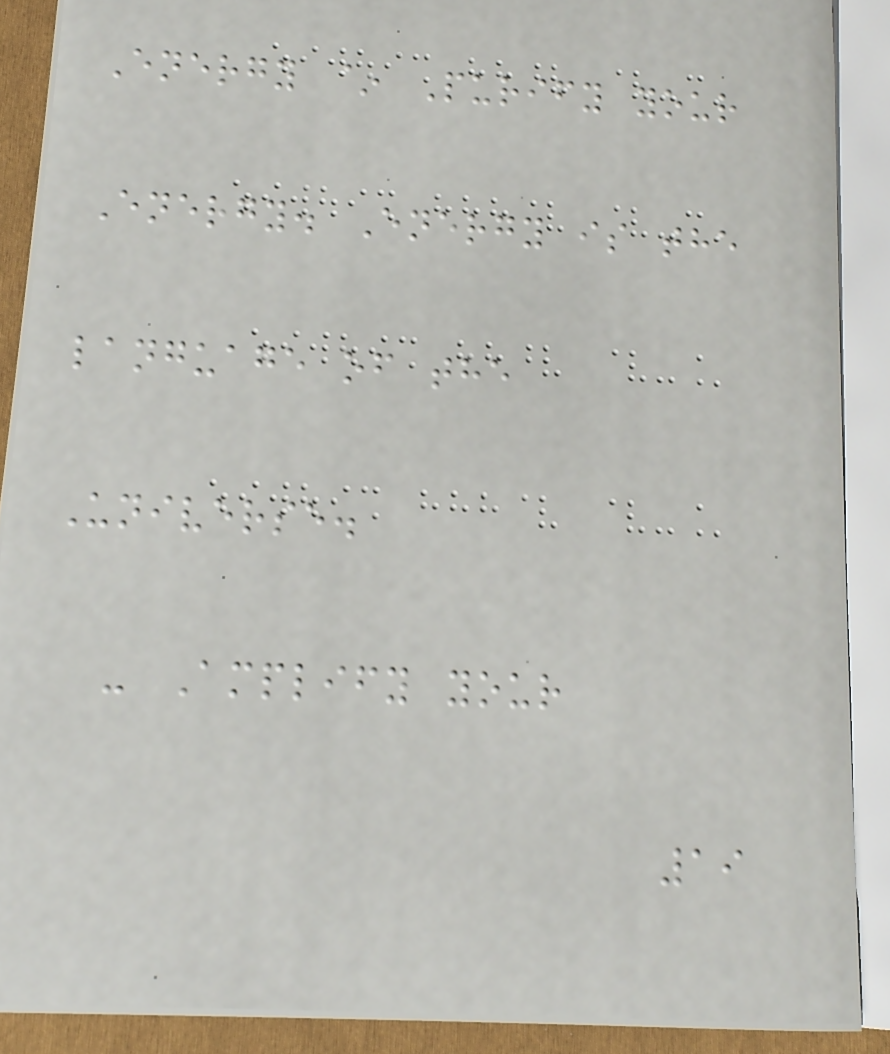Energy ~ Purify your
Energy. Energy is the
language of the
Universe.
- Amplify your
19
